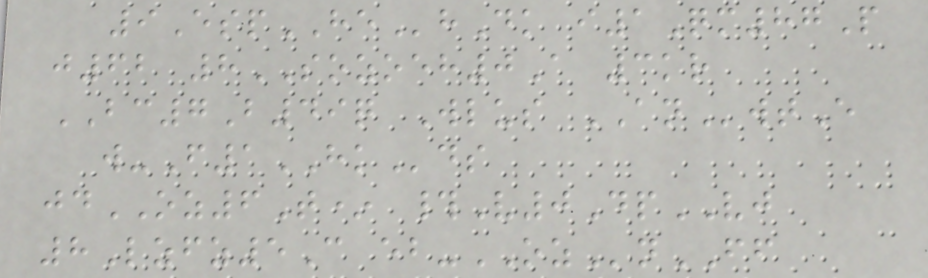9EspHEhDk i1Qm87P
j62 8SOZOEH0A 3kr
BC7B49q Wlus ANwtE
w-F1HKds
jdOZ6T* #V0DpVJ
8Lzfz5C eb-OZnFF
